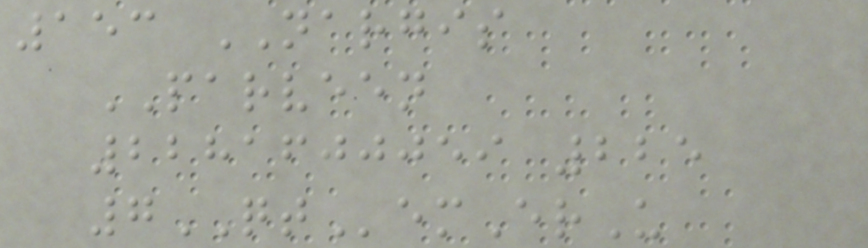153 NARGIS
PARVEEN
2281600059 225
7QTemErU
